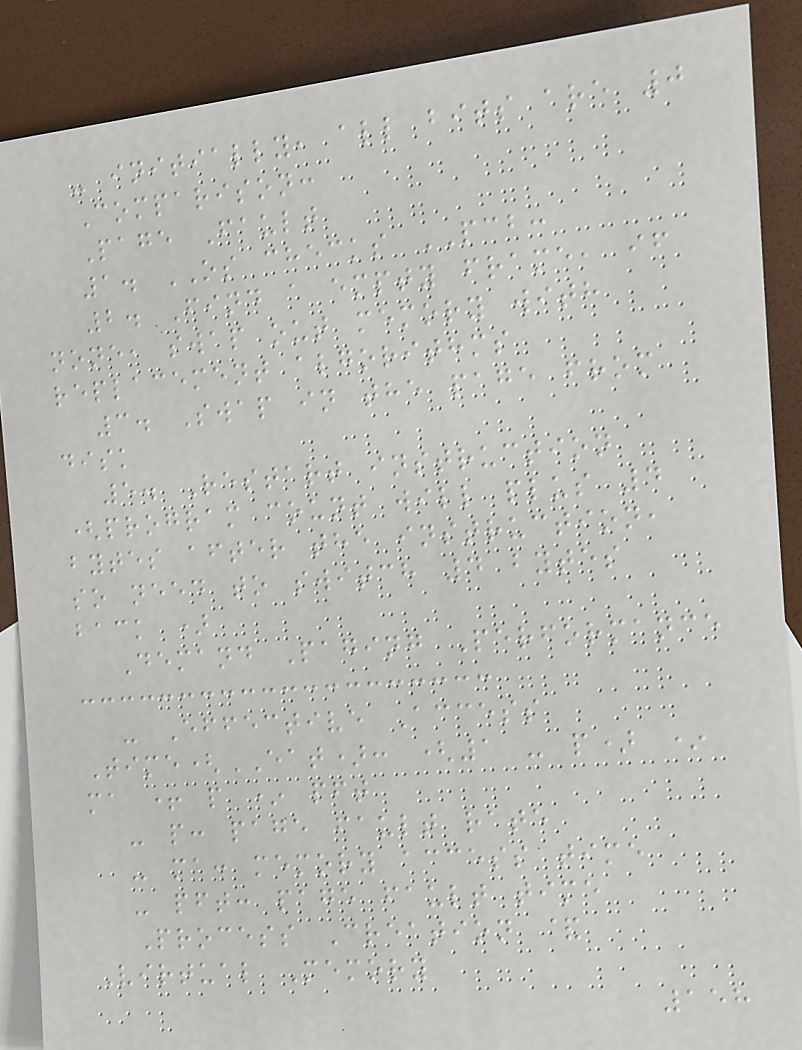- initially, all bits are 0
Comparison:
Page Fault
1. OS checks PCB:
2. Find a empty frame, if
none, swap out memory with
replacement algorithms
3. Swap in the page from
disk
5. Restart instruction
(program count will plus 4
bytes after the instruction,
so need to switch 4 bytes
back )
Demand Paging Performance
- Effective Access
Time(EAT): (1 - p) *
ma + p * pft
- p: page fault rate
- ma: memory access time
- pft: page fault time
Process Creation &
Virtual Memory
158
